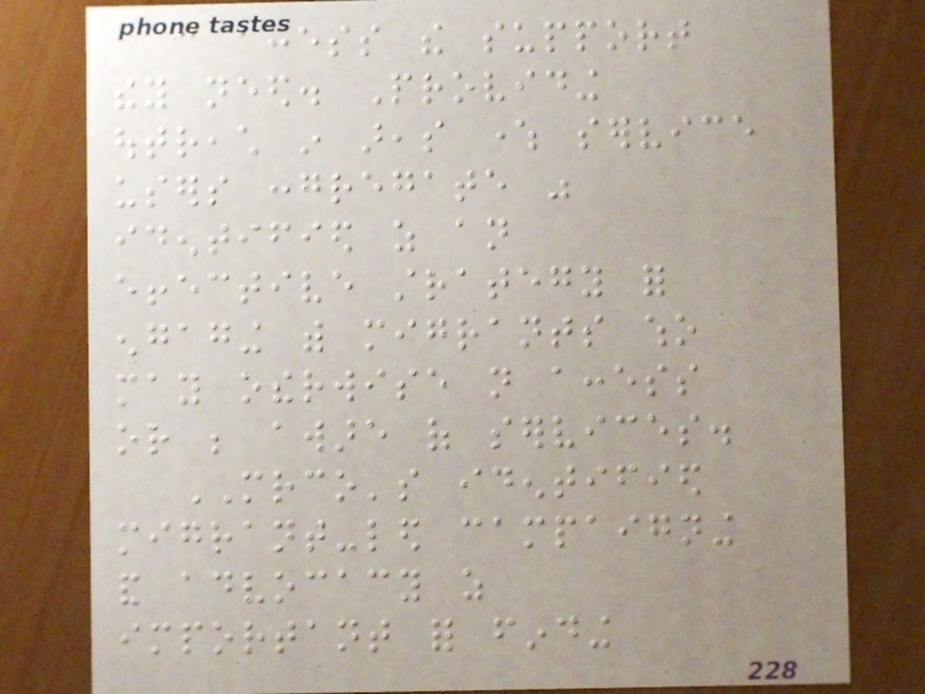can access the support
they need. Providing
outreach in areas where service
users congregate was
identified as an
effective strategy for
engaging with migrants who
may otherwise not access
or be aware of services.
MRCO's identified
migrant-led campaigning
and advocacy as
important for finding
